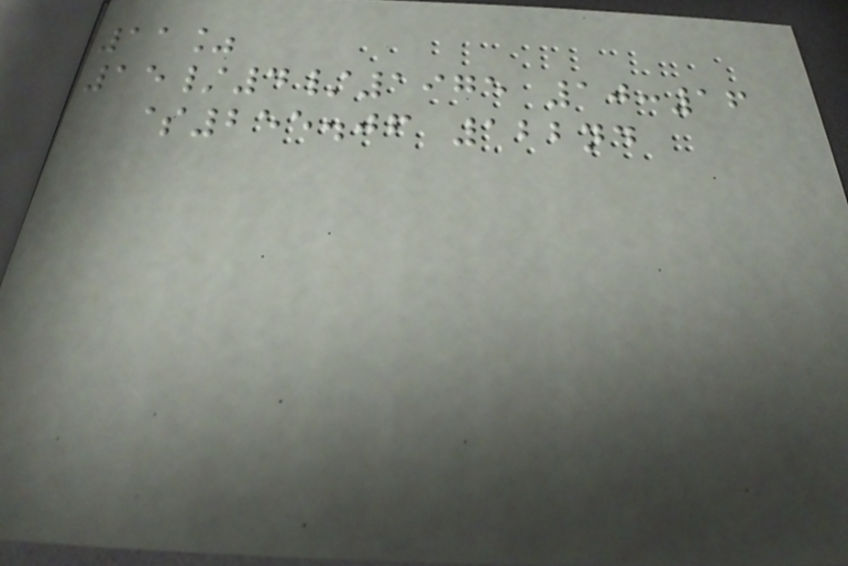11%
15/4/1975 10:16
$255.06 122nd
